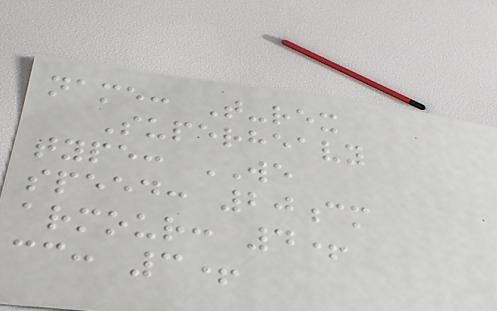name: T-rex
Superheavy
type: WE
speed: 20cm
armour: 4+
cc: 3+
